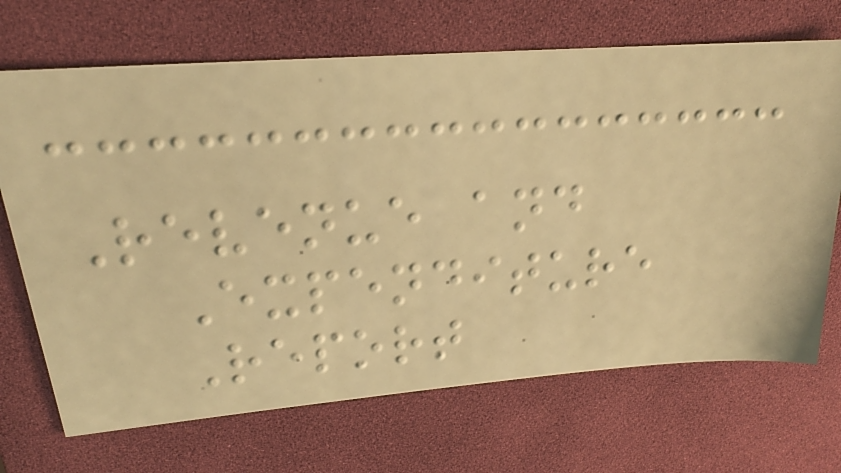Revenue and
Expenditure
Report
